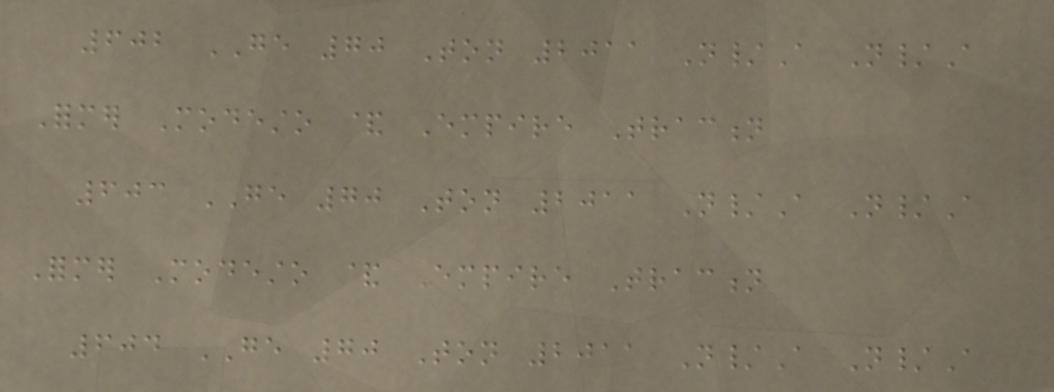602 GE 70 Ton 2011 N/A N/A
Former Modesto & Empire Traction
603 GE 70 Ton 2011 N/A N/A
Former Modesto & Empire Traction
604 GE 70 Ton 2011 N/A N/A
